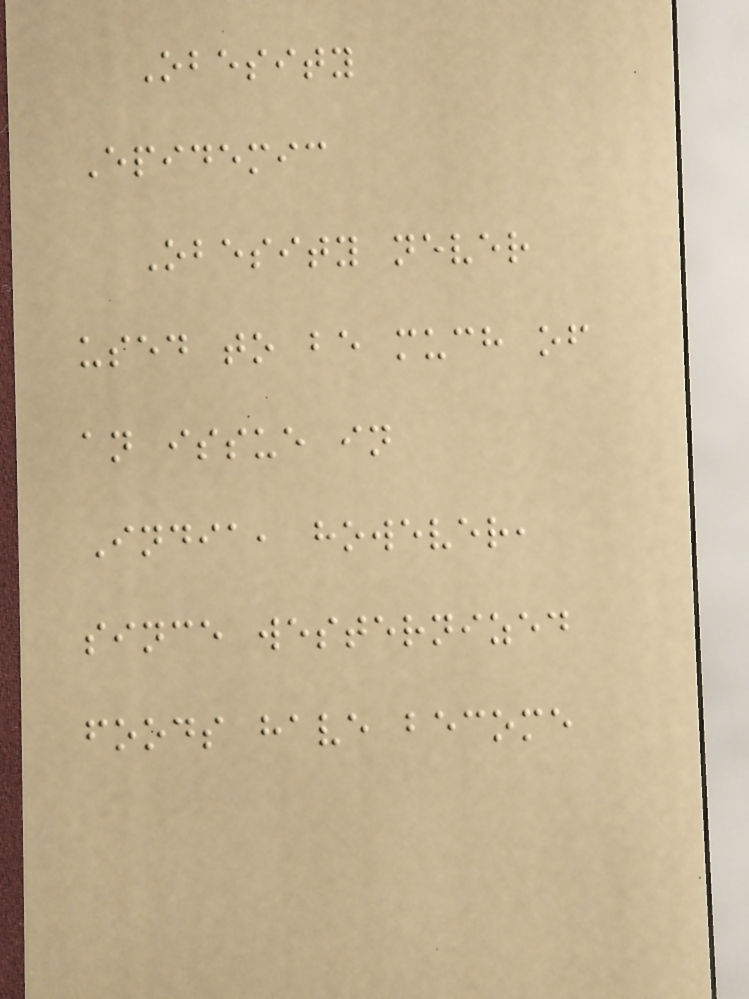Obesity
Epidemic
Obesity never
used to be much of
an issue in
India, however,
since westernized
foods have become
